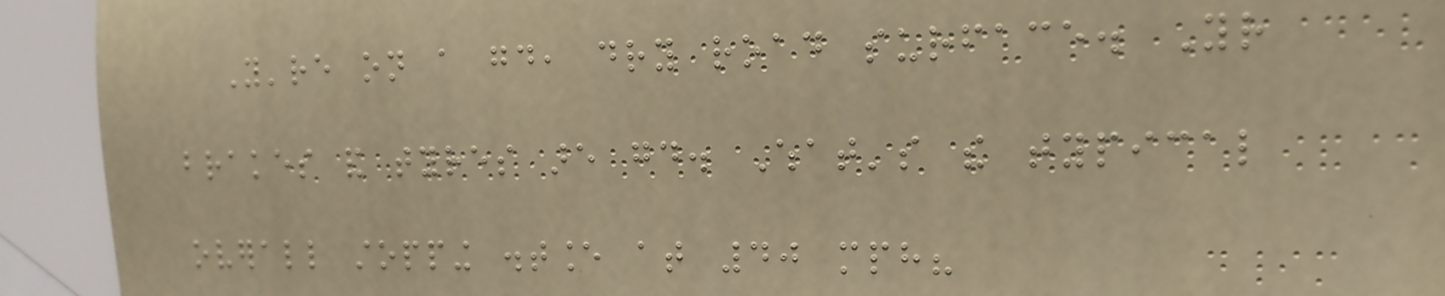You're on a good, dry road surface. Your
brakes and tyres are good. What's the typical
overall stopping distance at 40 mph?
